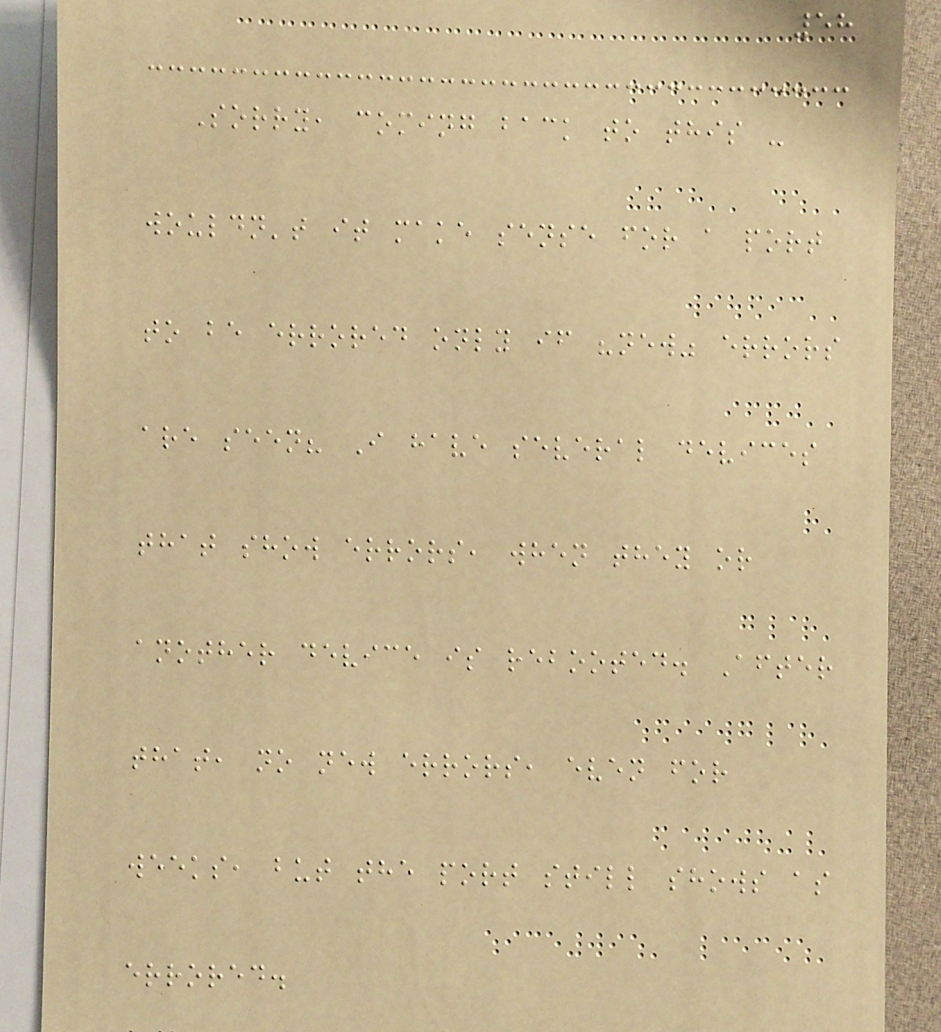58
Sorry, coming back to this -
wouldn't it make sense for a port
to be errored only if "new" errors
are seen? I have several devices
that show errors, when they or
another device is rebooted. After
that, no new errors, even for
weeks, but the port still shows as
errored.
